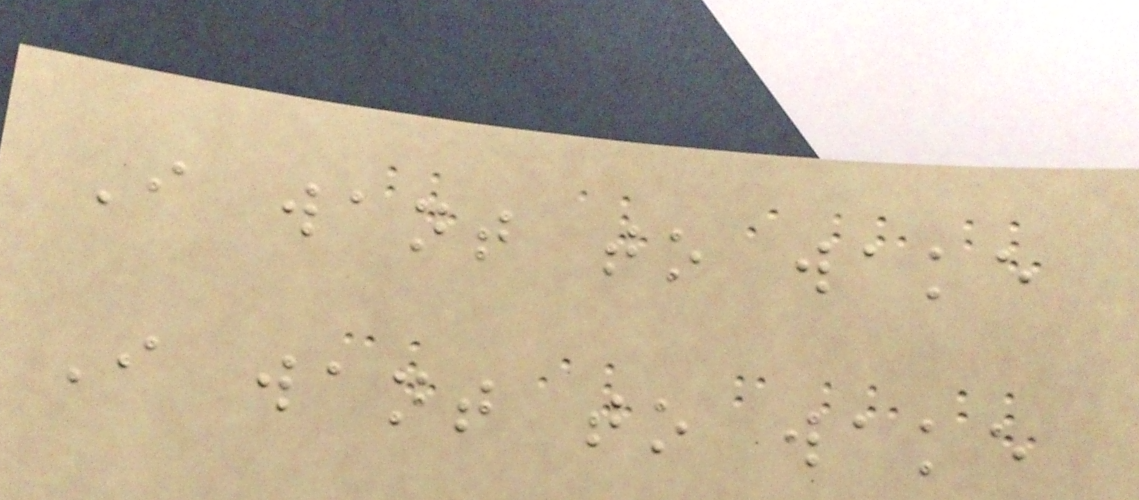I want to wake
I want to wake
